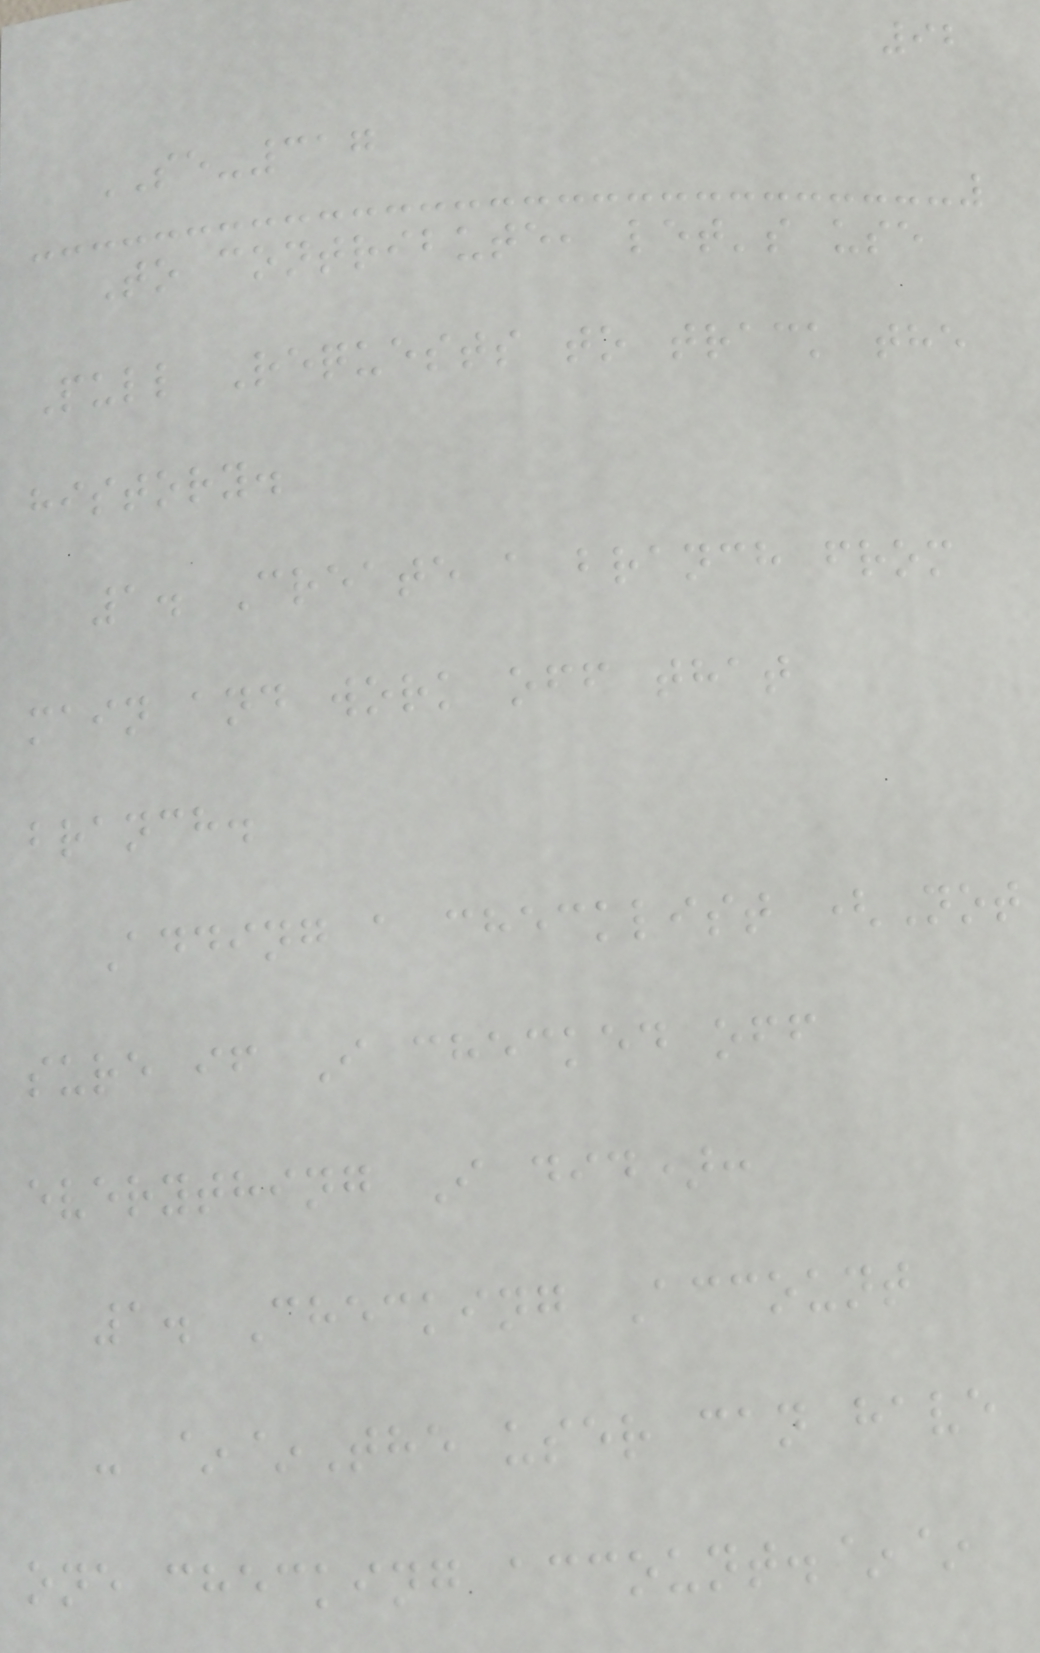92
SE-317
To contribute, let's use
Pull Requests to track the
history.
1. Create a branch from
main and work off that
branch.
Adding a checklist (Not
sure if I checked off
everything I did):
1. Checking Account
- ~~The user can have
one checking account.~~
